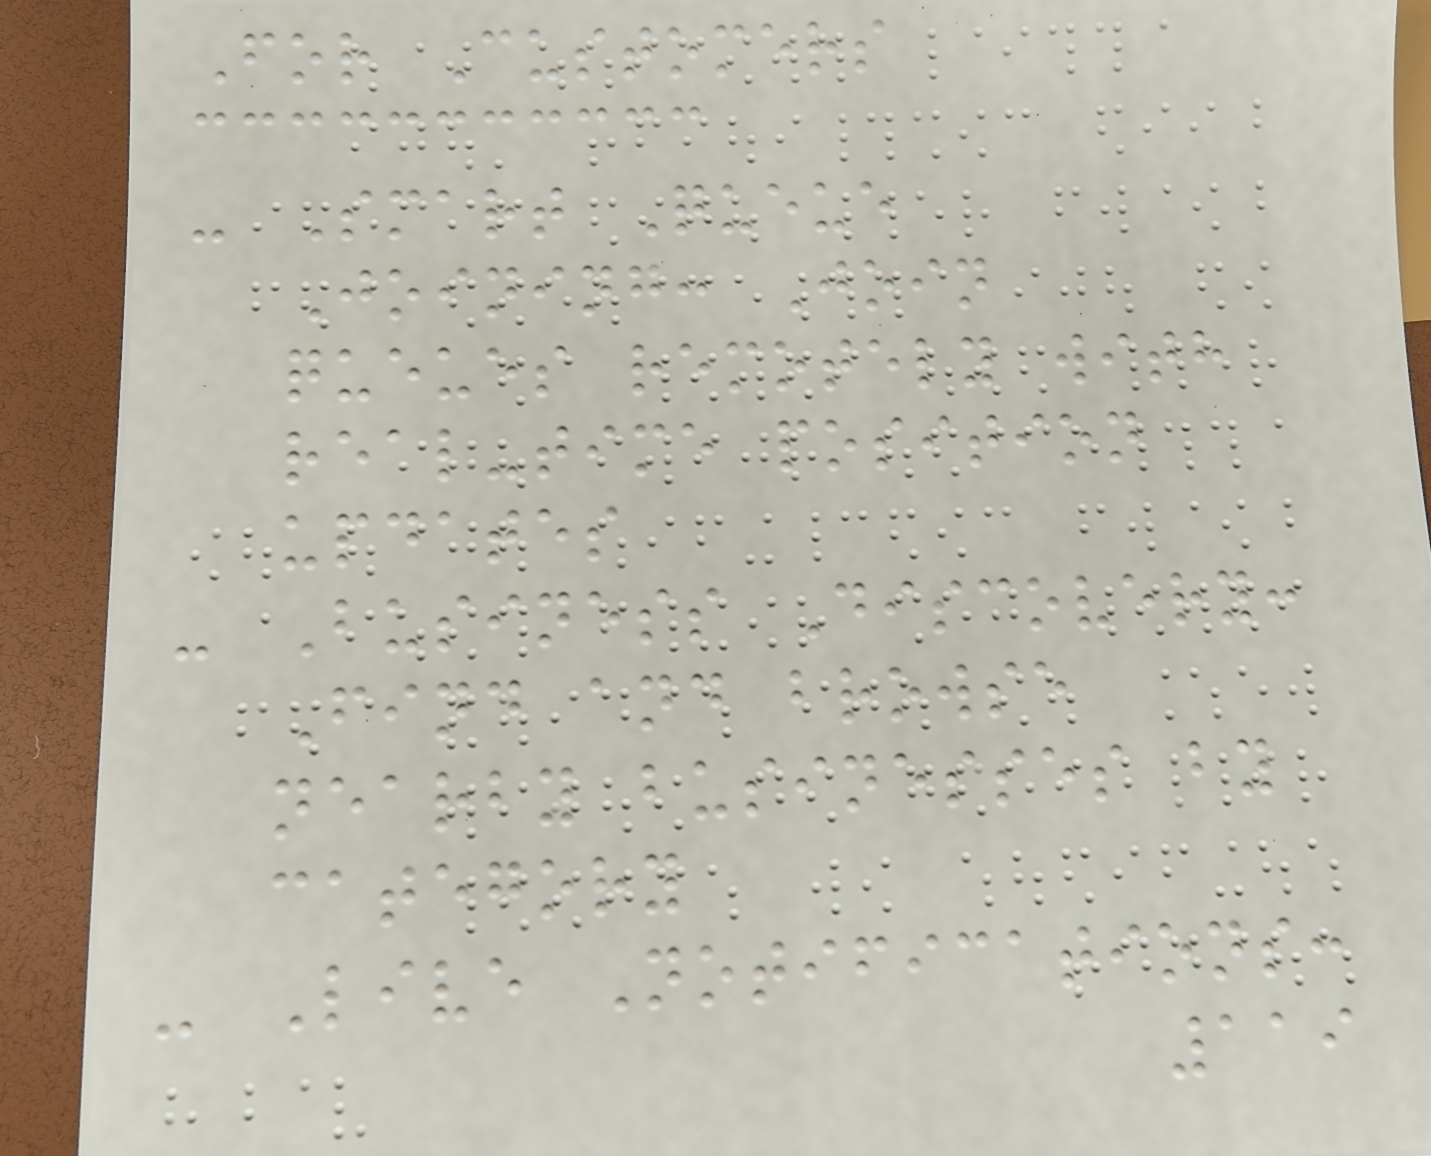For Customers
- Smart Queue
Joining: Join
queues remotely with
real-time position
updates
- Business Discovery:
Find and browse
nearby businesses by
category
- Live Notifications:
119
